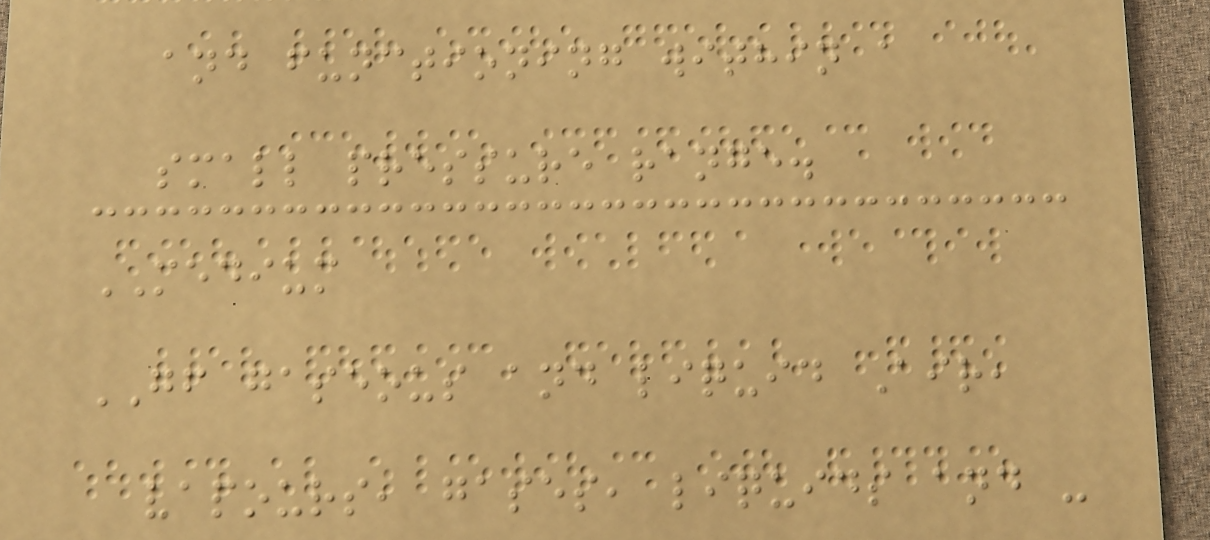and functioning within a
small pressure range.
MEDIUM
GF gaseous and liquid Air,
vapours, gases, liquids and -
